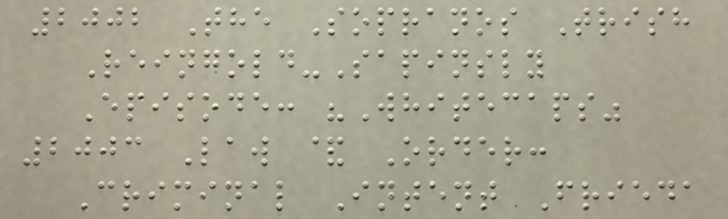2002 The Sopranos Trish
Reingold-Sapinsly
Episode: "Whitecaps"
2003 Law & Order:
Criminal Intent Frieda
